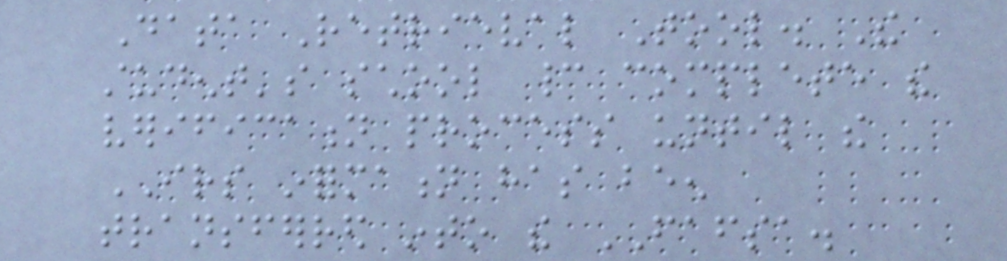Data Retrieval Tool. The
student's school cannot complete the
verification process until the
IRS information has been
transferred into the FAFSA.
